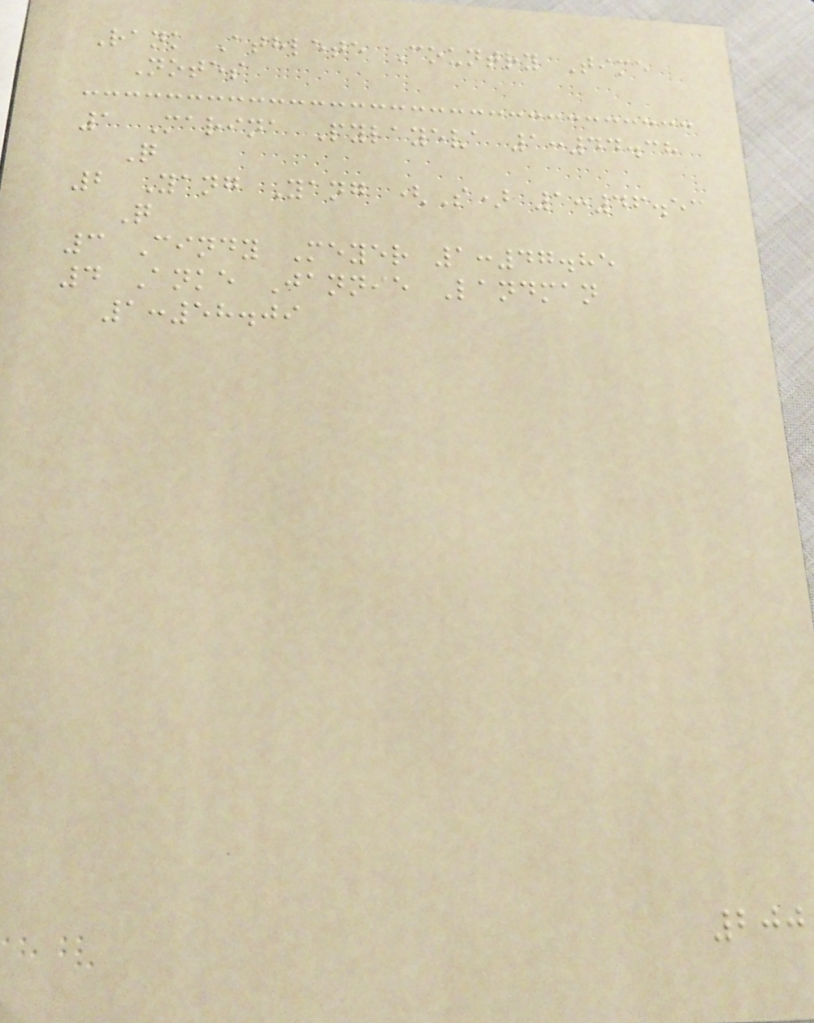Rank Athlete Country Time
Notes
1 Marina Pylayeva 1:44.38
Q
2 Yang Yang (S) 1:46.53
Q
3 Cindy Meyer 1:47.85
4 Anke Jannie Landman
1:58.09
200
